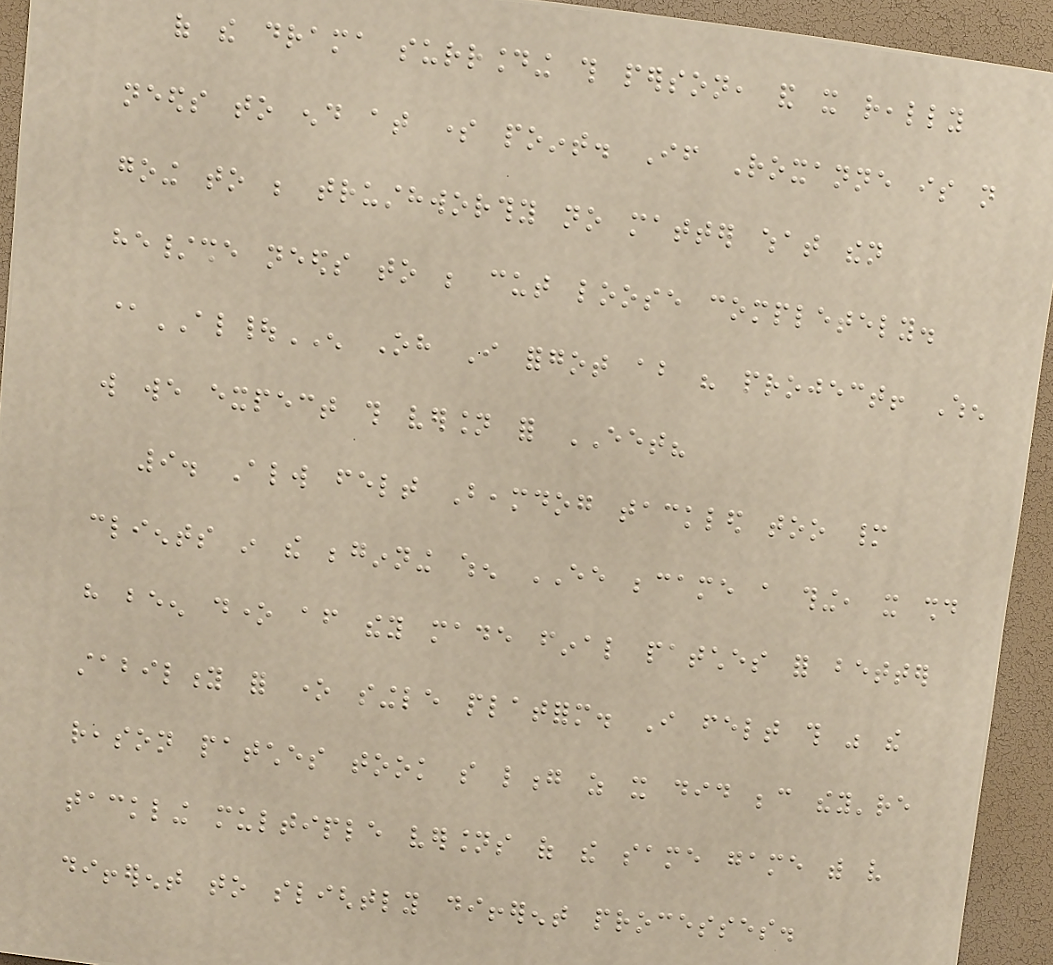of the drama surrounding this person, and it really
needs to end at some point. If Roxanne is not
going to be trusthworthy no matter what then
he/she needs to be cut loose completely.
@AL|EN Oh I forgot about his project! When
will we expect this version for EET?
9. Always felt Beamdog tackled too many
clients in the beginning when EE became a thing, it should
have been done after they made final patches for better
stability for one single platform. I felt this was the
reason patches took so long as it did because they're
tackling multiple versions of the same game with very
different to slightly different processes.
